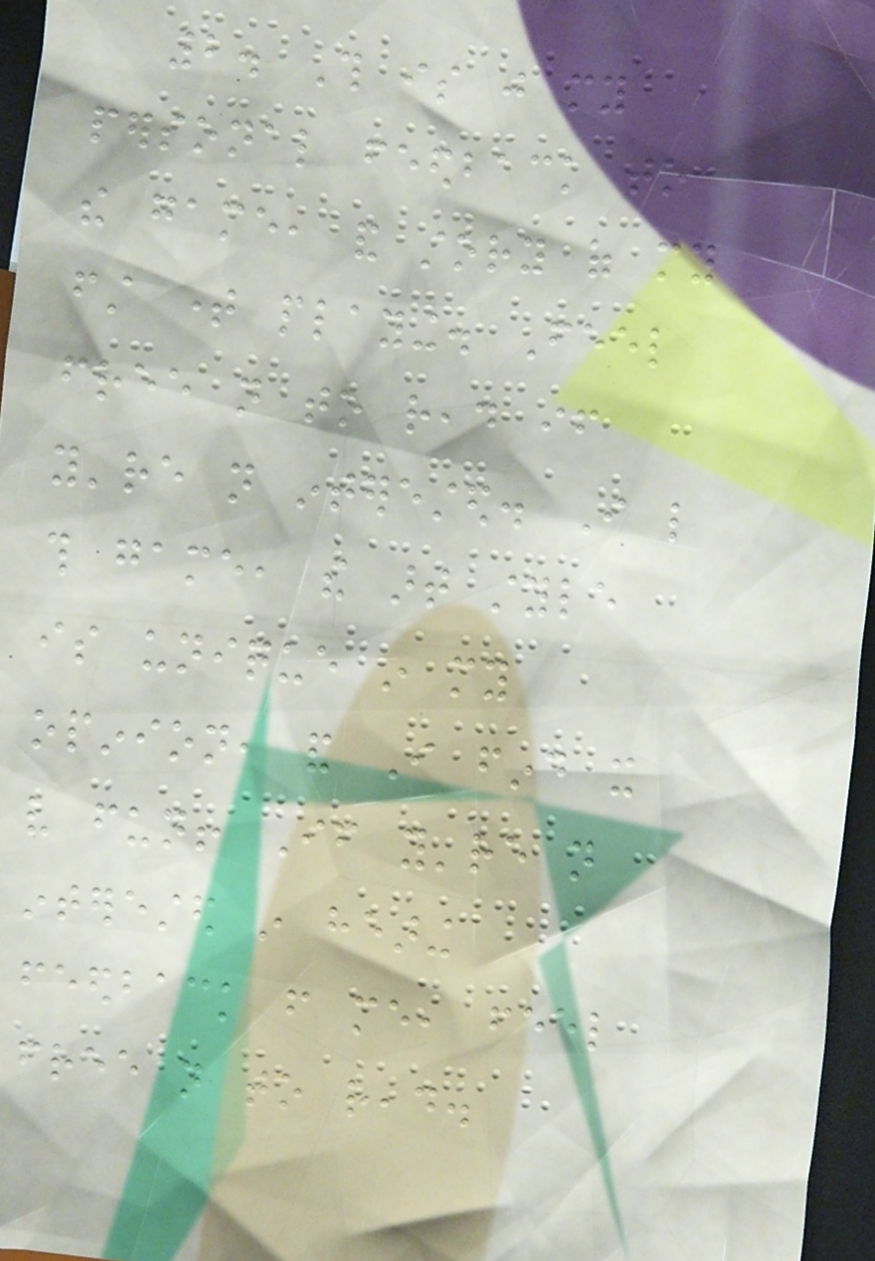2. This is just my
personal feedback to
the game, and story of my
first time playing. Feel
free not to read if
you're not interested. I like
this game, the art style
is unique in my
opinion, and I find it
very fun! If you're not
interested in hearing
feedback from me, feel
free not to read.
